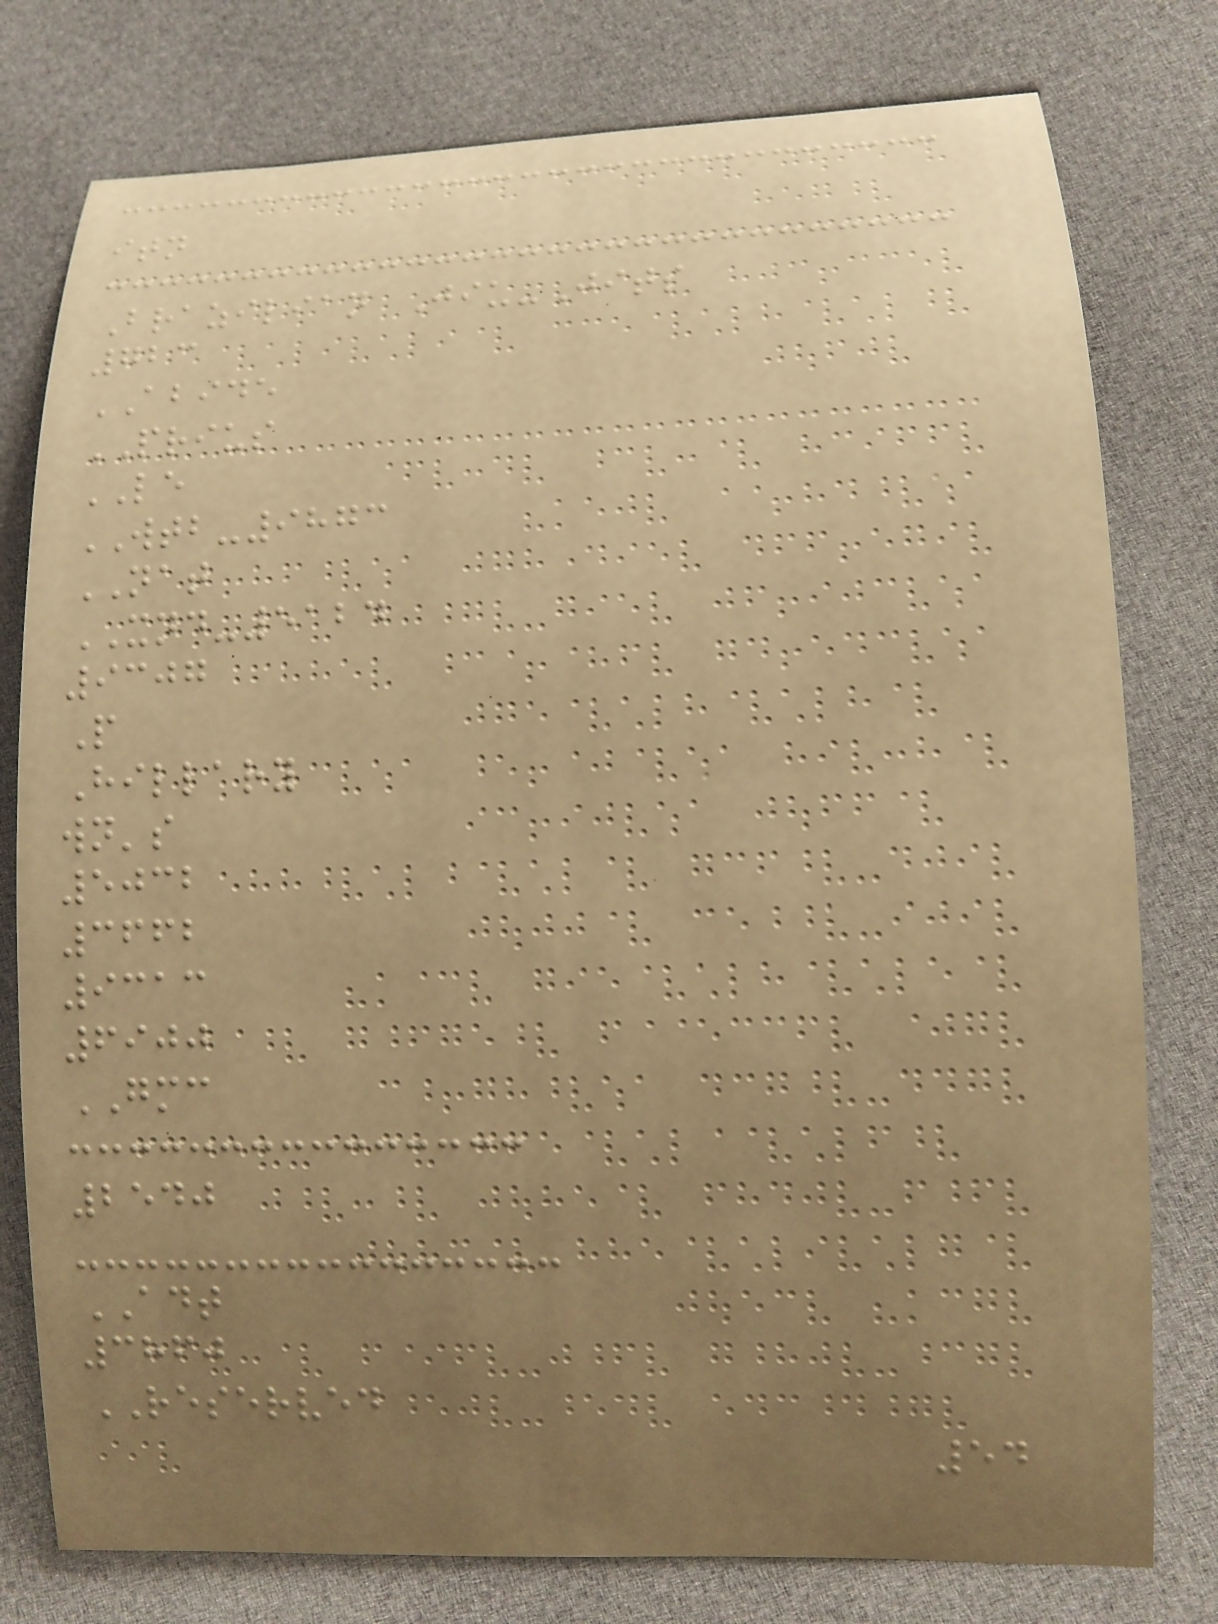itn
Brazilian Jiu-Jits
723
ABIDE
PRIUS
LE
WTB-9873
NAT
XND-5124
9307
P
Hillary
wn's
5032
3662
9313
6900
GMC
2540
ADT
3860
RESERVED
54
